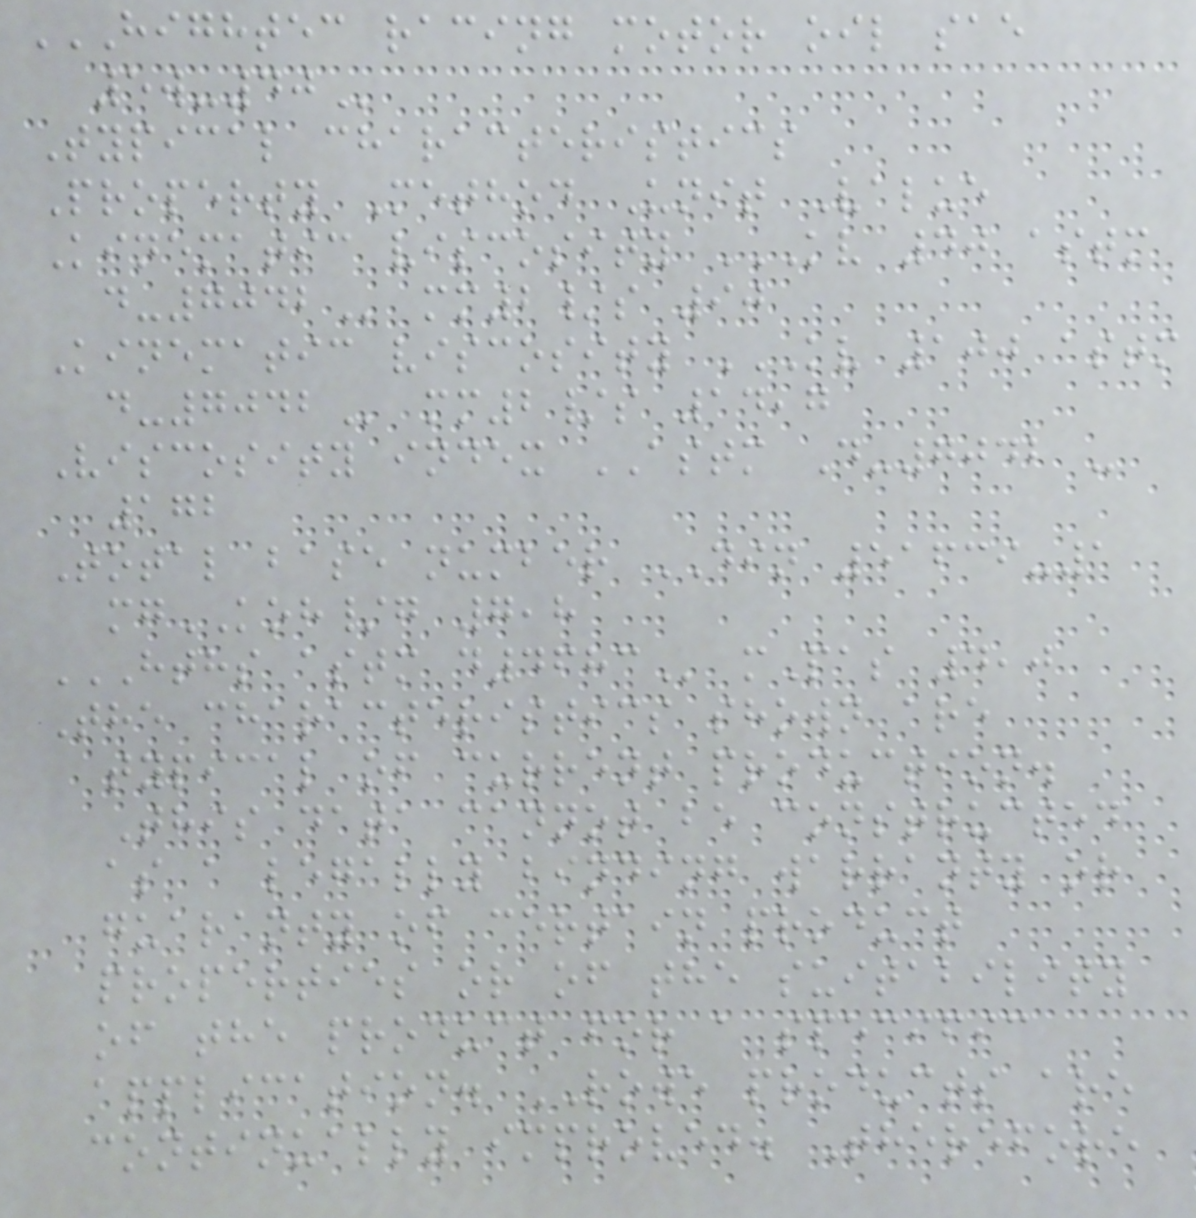HIGHTEC RACING MOTOR OIL SAE
5W-40
Typical characteristics
Property Method Unit Value
Kinematic viscosity KV 40 ASTM
D-7042 mm2/s 90
Kinematic viscosity KV 100 ASTM
D-7042 mm2/s 14,7
Viscosity index ASTM D-7042 -
172
Total base number DIN 51639-1
mgKOH/g 7,8
HTHS ASTM D4683 mPas 4,0
The characteristics shown are
typical of current production.
This data cannot be constructed
as a legally binding warranty or
guaranty of certain product
properties or of the suitability
of the product for a specific
application. ROWE products are
continually improved. Therefore
